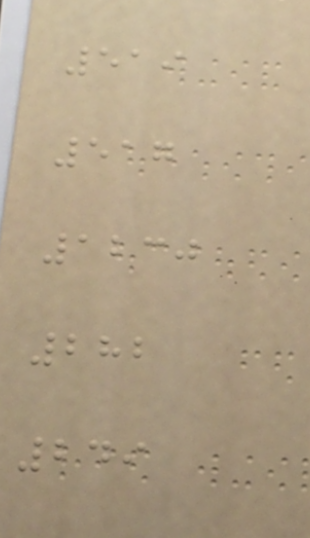519
517
1230
282
249
